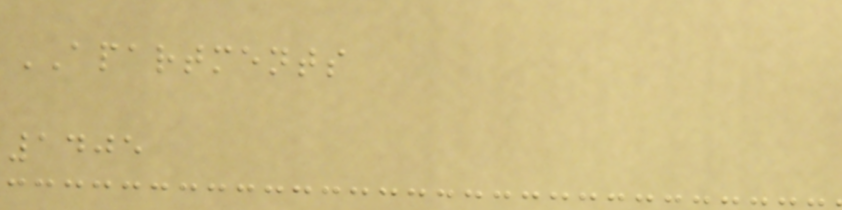APARTMENTS
1405
